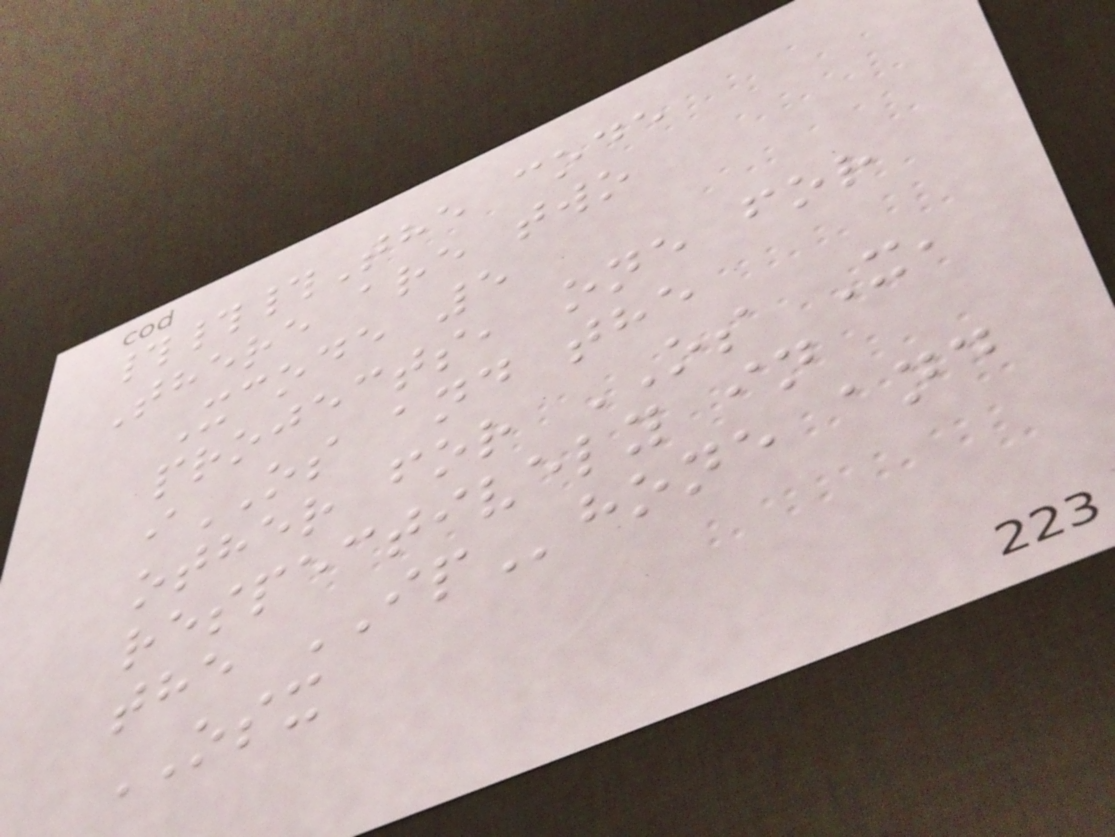###The code
There are two
Xcode 5
projects, one for
iOS and the
other for OS X,
respectively in
the IPhone and
OSX
